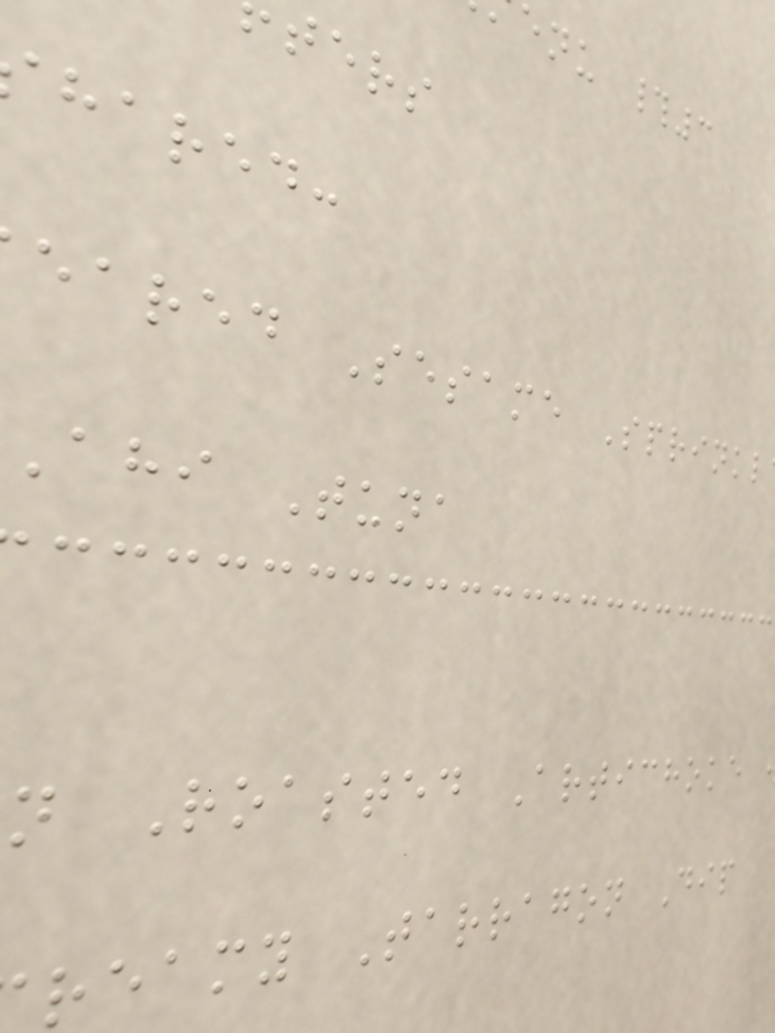enu #3
ters
hared:
eared Sesame Sprinkl
Ahi Tuna
n Roasted Artichoke
reamy Tarragon Dip
